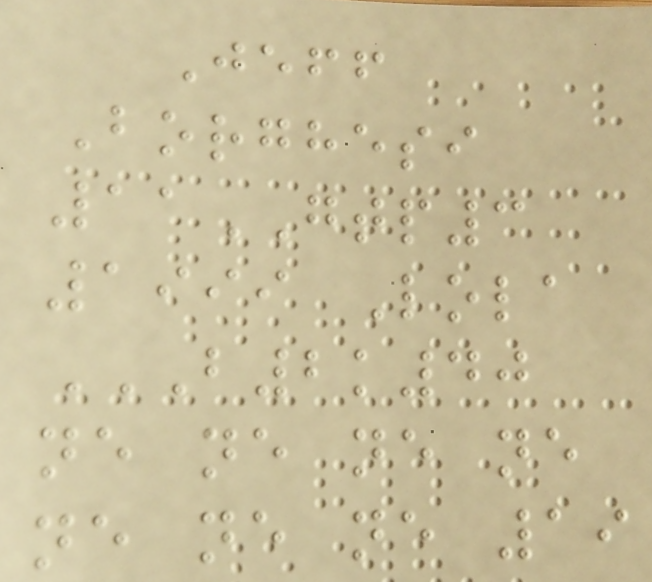Jeff
Borghesi
11GTP3
1999 Lola
B2K40
NE NE NE NE
NE NE NE 19
